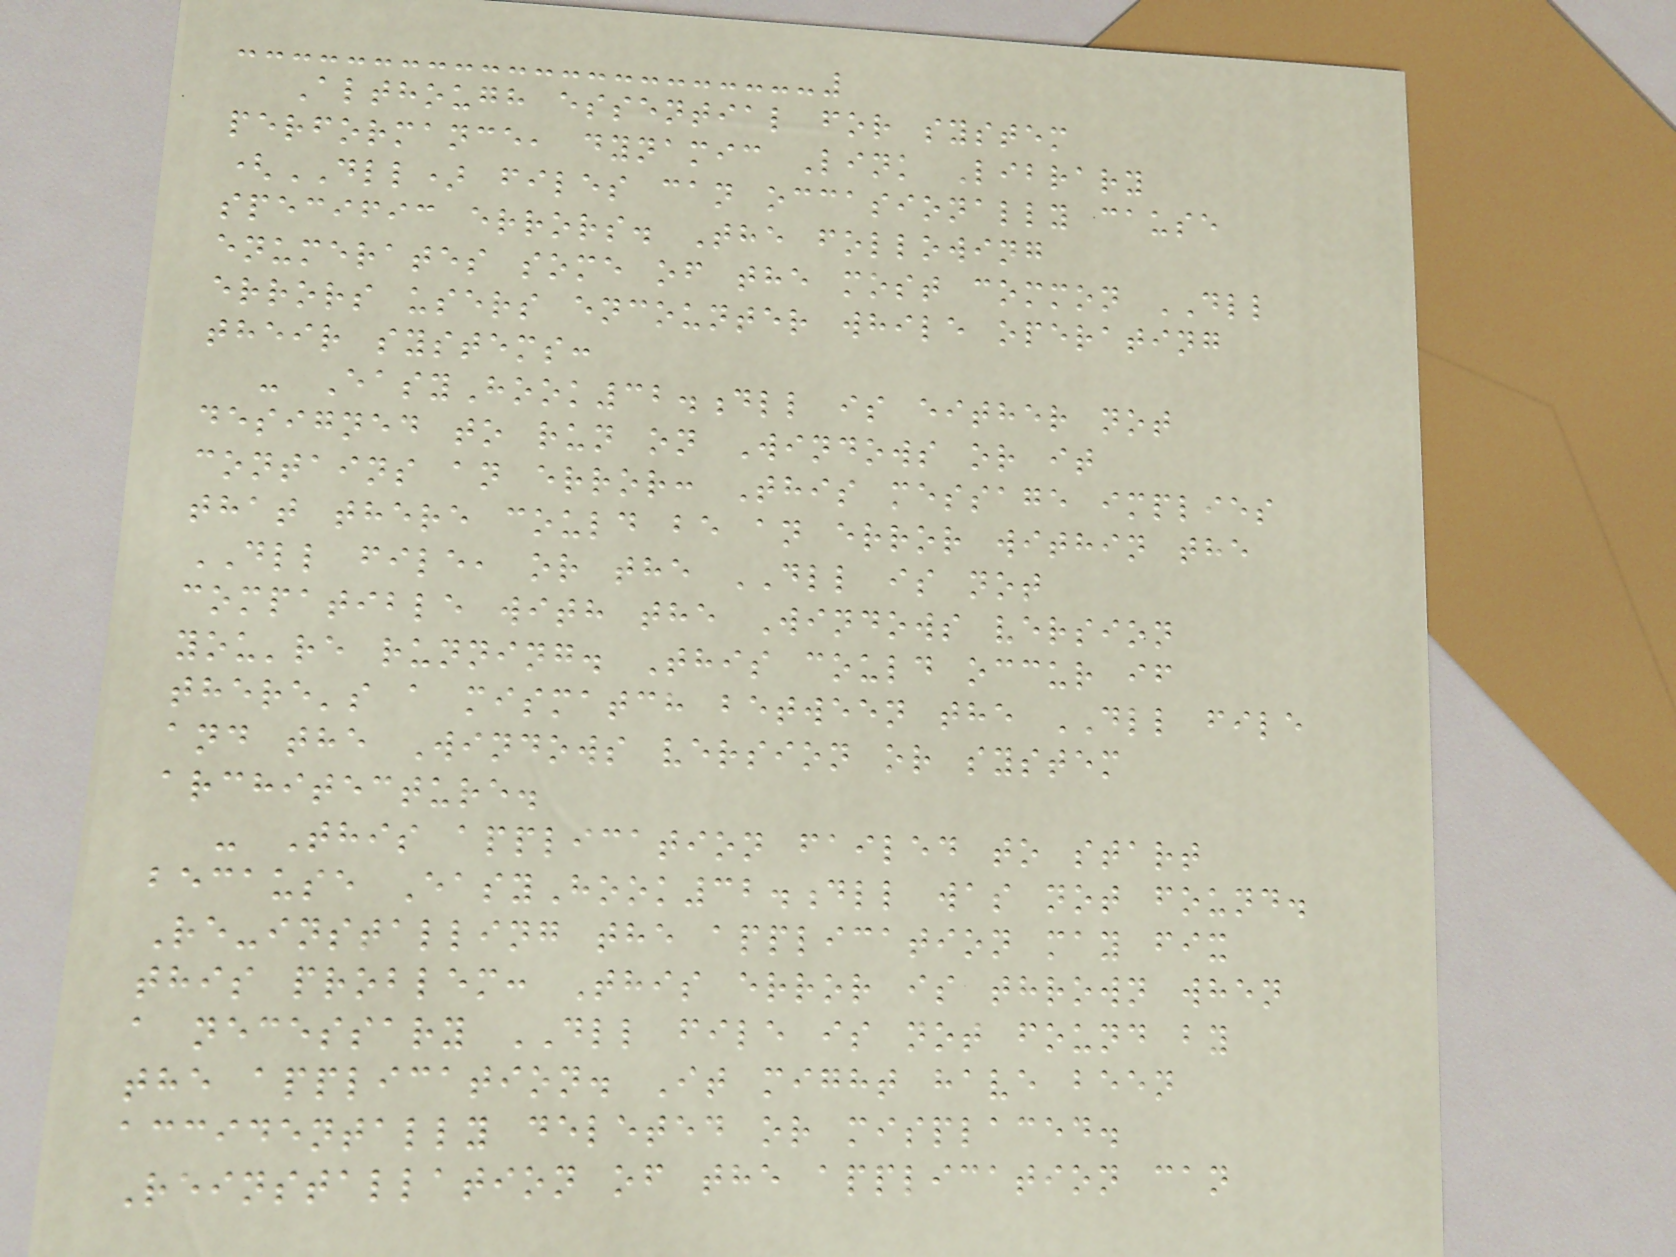Although essential for system
performance, dynamic Link Library
(DLL) files can occasionally cause
specific errors. The following
enumerates some of the most common DLL
errors users encounter while operating
their systems:
- EasyHook32.dll is either not
designed to run on Windows or it
contains an error: This message implies
that there could be an error within the
DLL file, or the DLL is not
compatible with the Windows version
you're running. This could occur if
there's a mismatch between the DLL file
and the Windows version or system
architecture.
- This application failed to start
because EasyHook32.dll was not found.
Re-installing the application may fix
this problem: This error is thrown when
a necessary DLL file is not found by
the application. It might have been
accidentally deleted or misplaced.
Reinstallation of the application can
